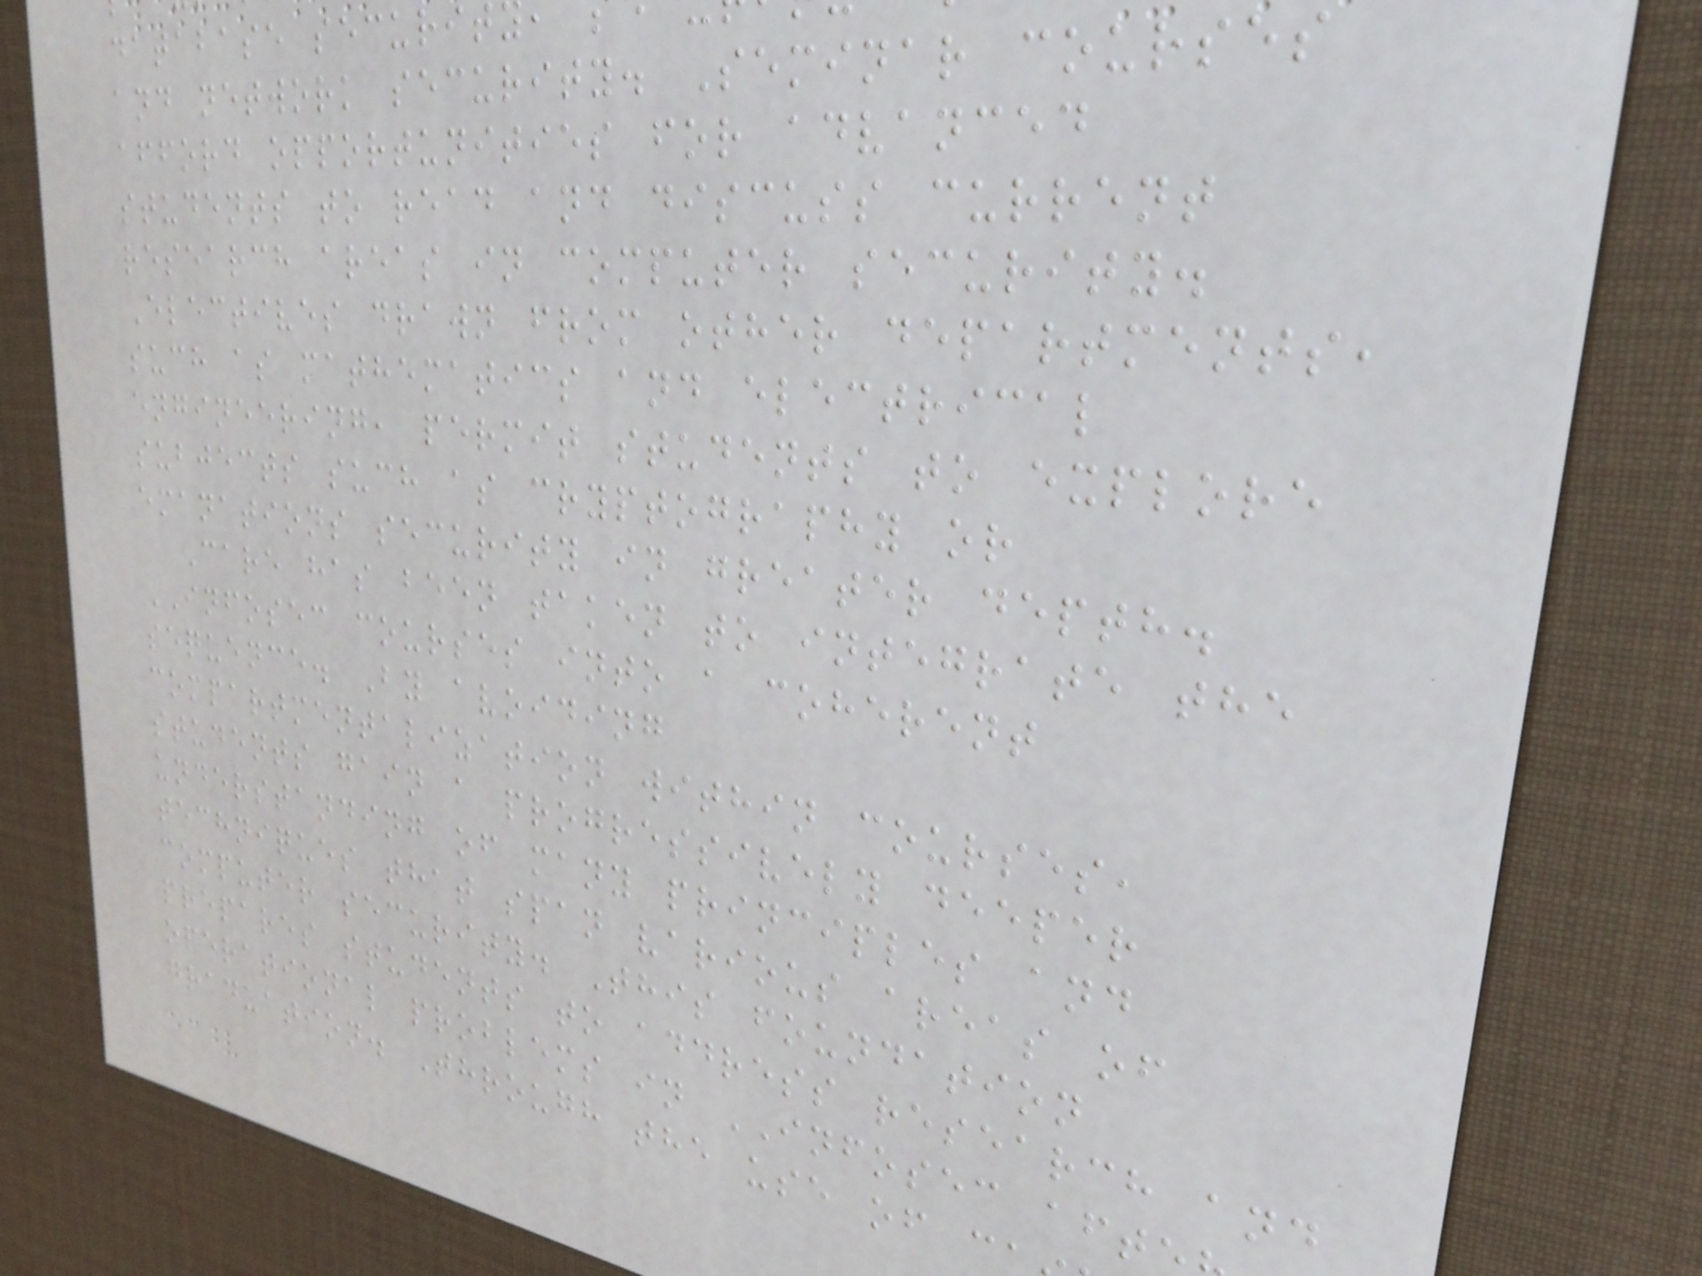database securit
and network security. Seminar courses
afford opportunities for advanced
students to read and discuss current
research areas in computer security.
Electives drawn from other departments,
such as mathematics and electrical
engineering, permit students to explore
subjects such as cryptography or
emanations security in greater depth.
Care has been taken to integrate the
INFOSEC courses into a coherent
sequence. By avoiding
compartmentalization within courses,
students gain a progressively deeper
understanding of many principles and
techniques that span various areas of
computer security. This foundation
prepares students to address research and
operational problems in INFOSEC aft
graduation. Through the use of c
